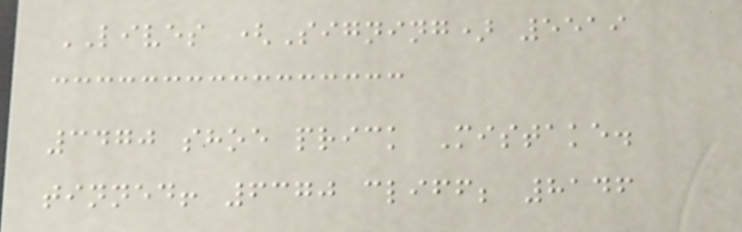LIVES (Signing) 5519
3470 shoe prick Mistake.
tinned! 6370 cliff; 8146
